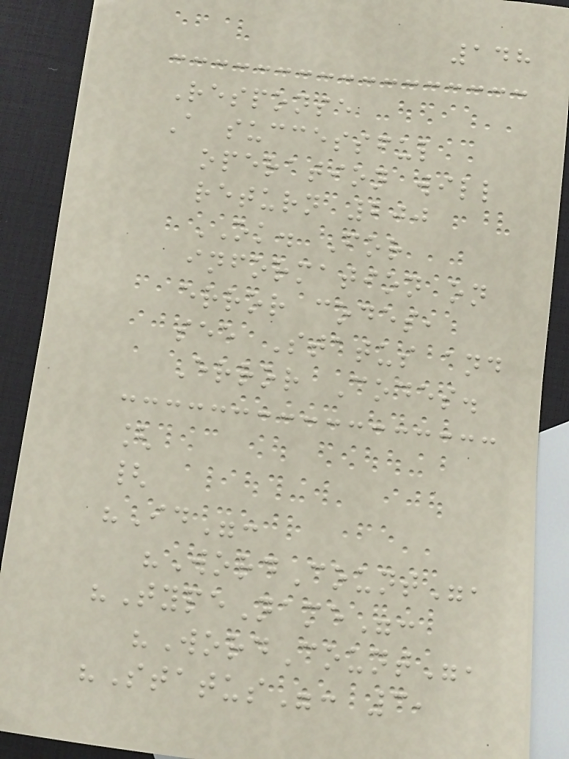148
Response
A successful
operation will
return 200
OK. For
information on
error codes,
see Status and
Error Codes.
[
{
"Id":
"WordCount",
"TypeName":
"WordCount",
"Status": 3,
